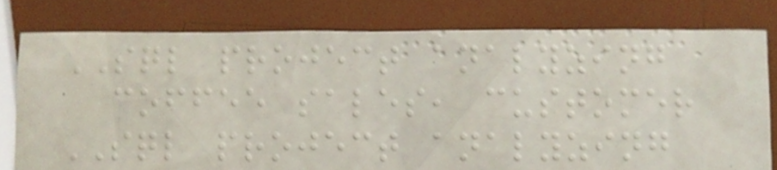SQL project analyzing
coffee sales, customer
SQL project analyzing
